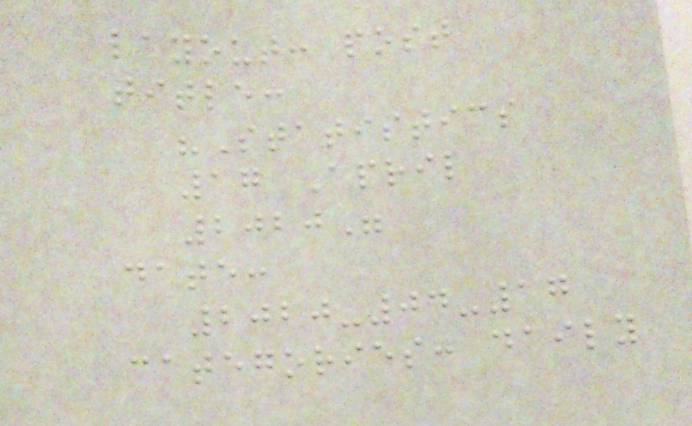layout: post
title:
"Statistics
17 April
2020"
date:
2020-04-17
categories: daily
